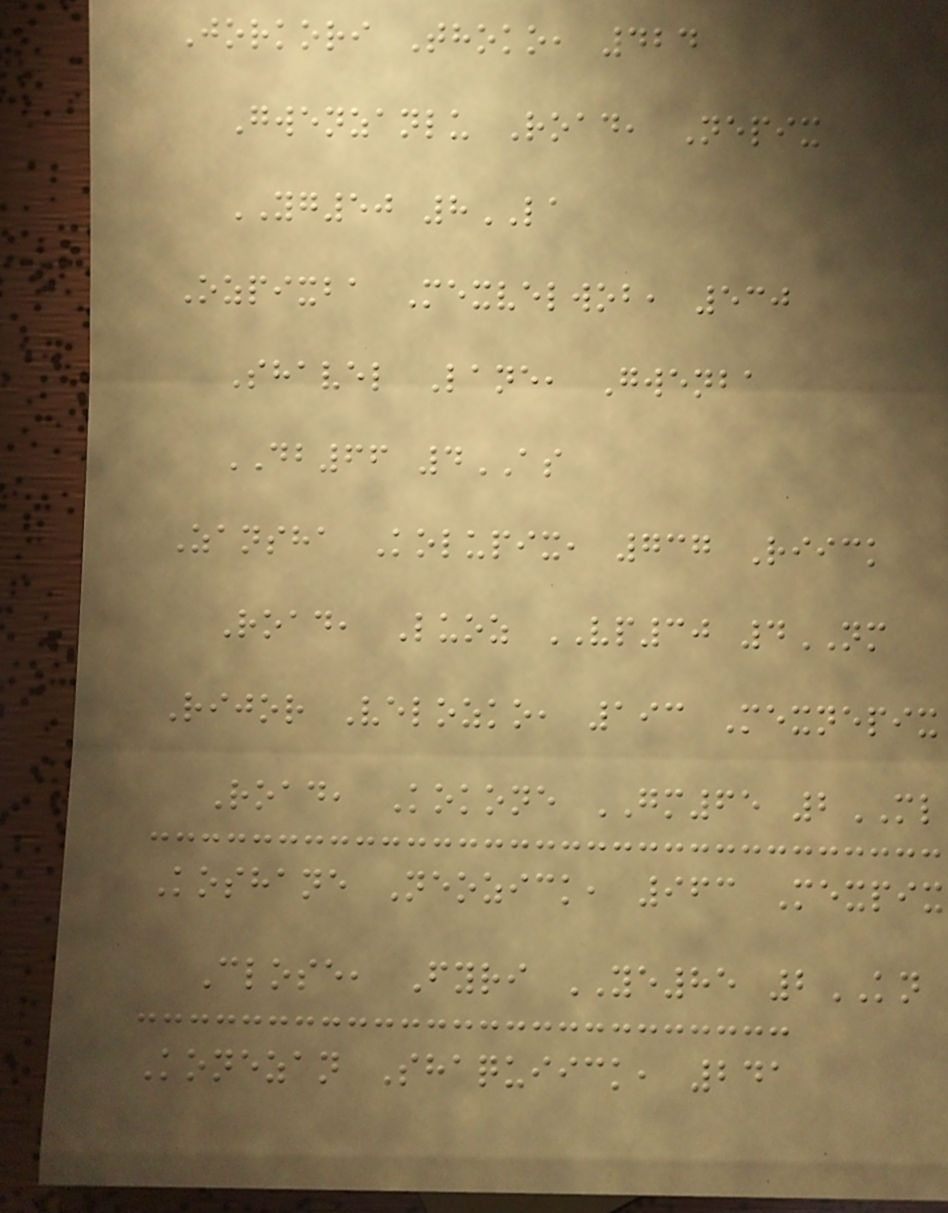Jorkori Thoko, 424
Gwenzanlu Road, Nepix
YG50 8LA
Ozpixba Mexvelwob, 530
Shavel Lane, Gwenba
DB66 4AS
Zansha Kolupix, 737 Riick
Road, Luoz VP30 4NM
Rijor Velozko, 193 Mexnepix
Road, Kokone GM65 2ML
Koshane Neozick, 963 Mexpix
Close, Fyri YE85 2KN
Konezan Shaquiick, 241
